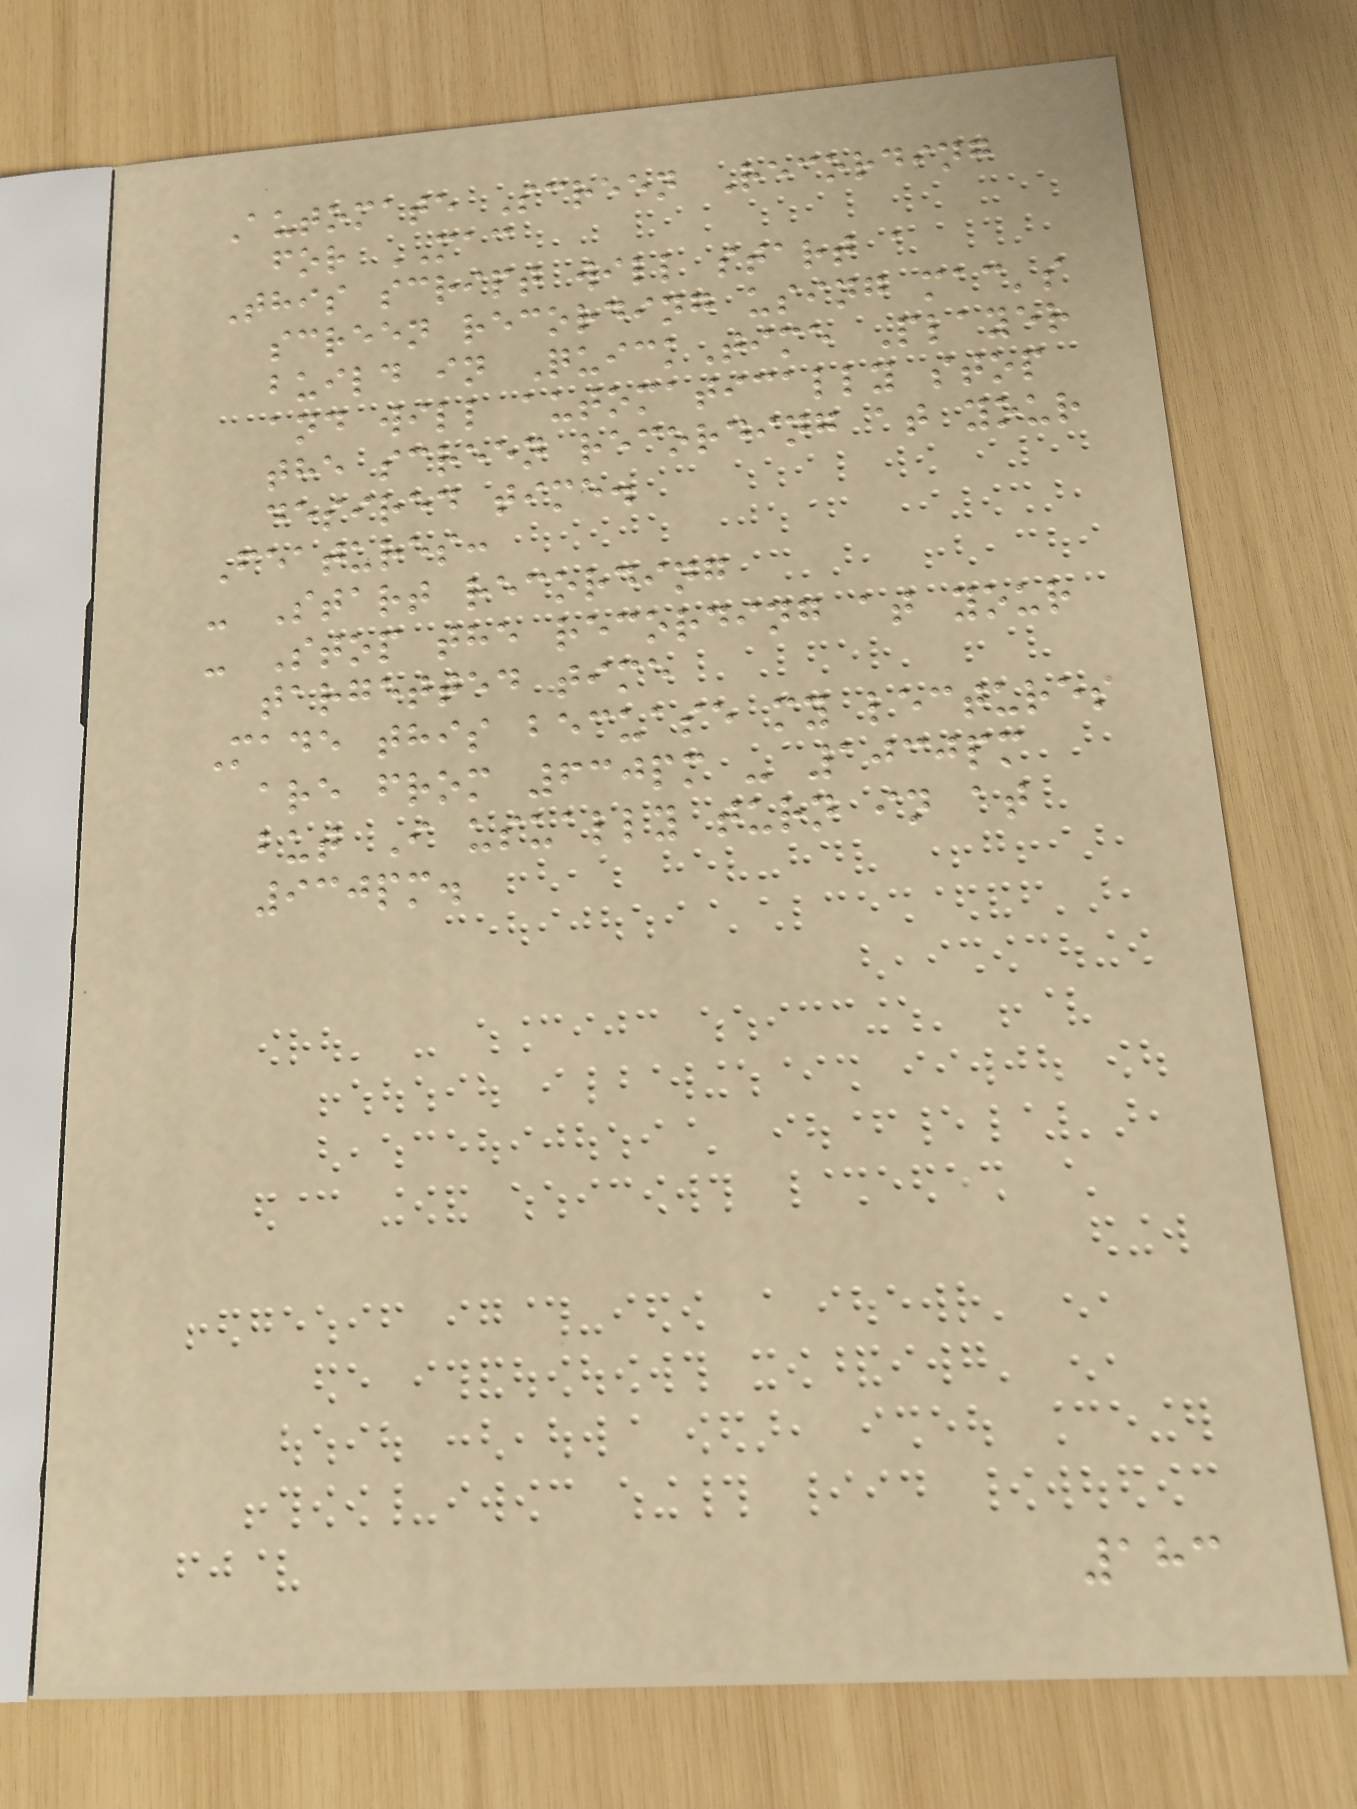Automate Screen Recording
for MAC
This script will start a
screen recording using mac's
build in QuickTime Player
and will automatically stop
the screen recording at your
desired time.
Features:
- Start recording
- Stop the recording at your
targetted time
Made this becuase my lectures
are from 630pm - 1030pm
but I usually turn in at
930pm.
183
